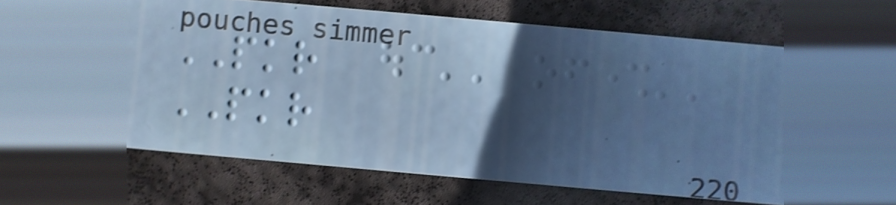PKR
PKR
